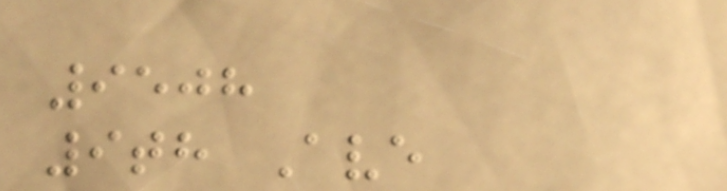9508
9th Ave
